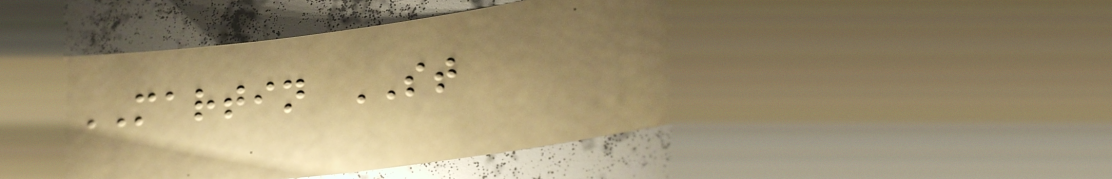MARTIN ST
